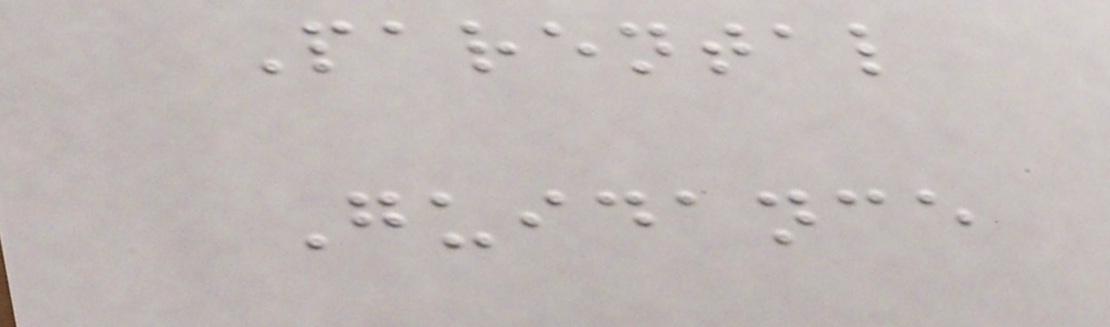Parental
Guidance
